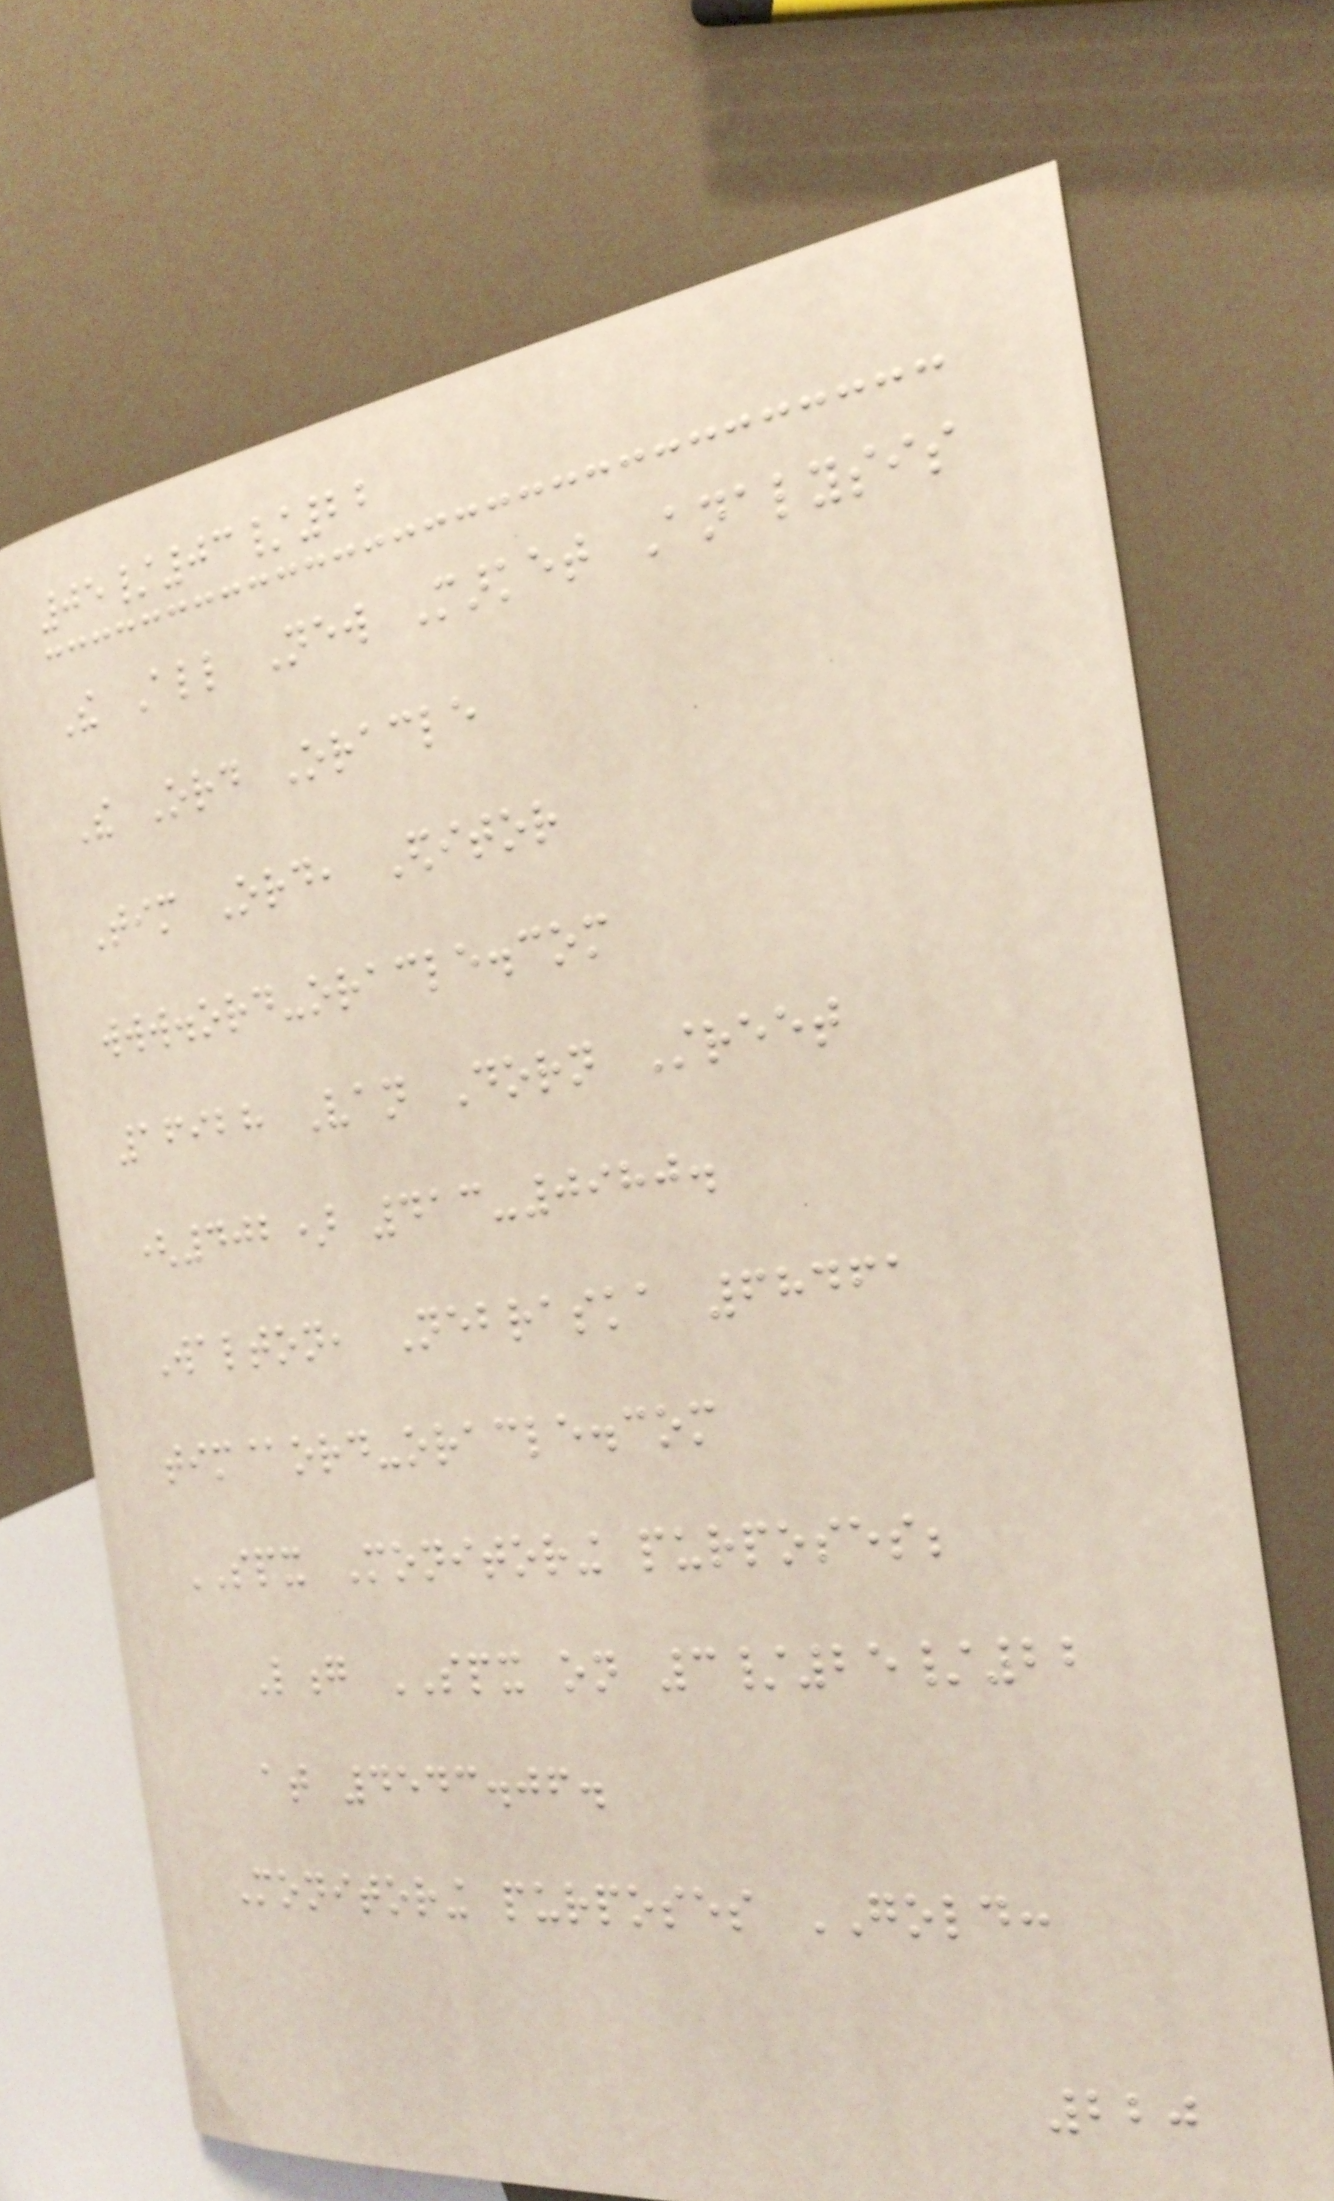05/03/22
The All New Market Analysis
The Ord Oracle
Tim Ord, Editor
www.ord-oracle.com
16928 Van Dorn Street
(402) 413-0980.
Walton, Nebraska 68461
tim@ord-oracle.com
SPX Monitoring purposes;
Long SPX on 3/25/22
at 4543.06.
Monitoring purposes GOLD:
220
